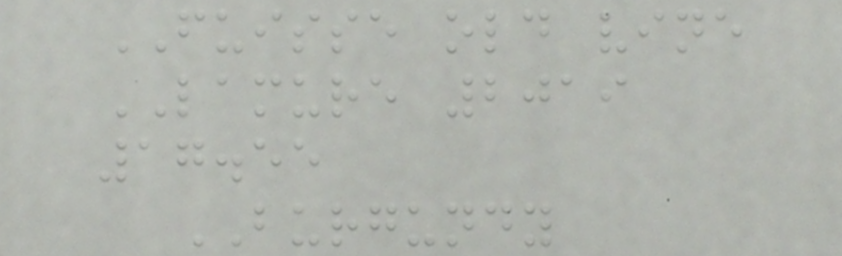FUISSE old vine
LAMURE 2019
17.55
BURGUNDY
